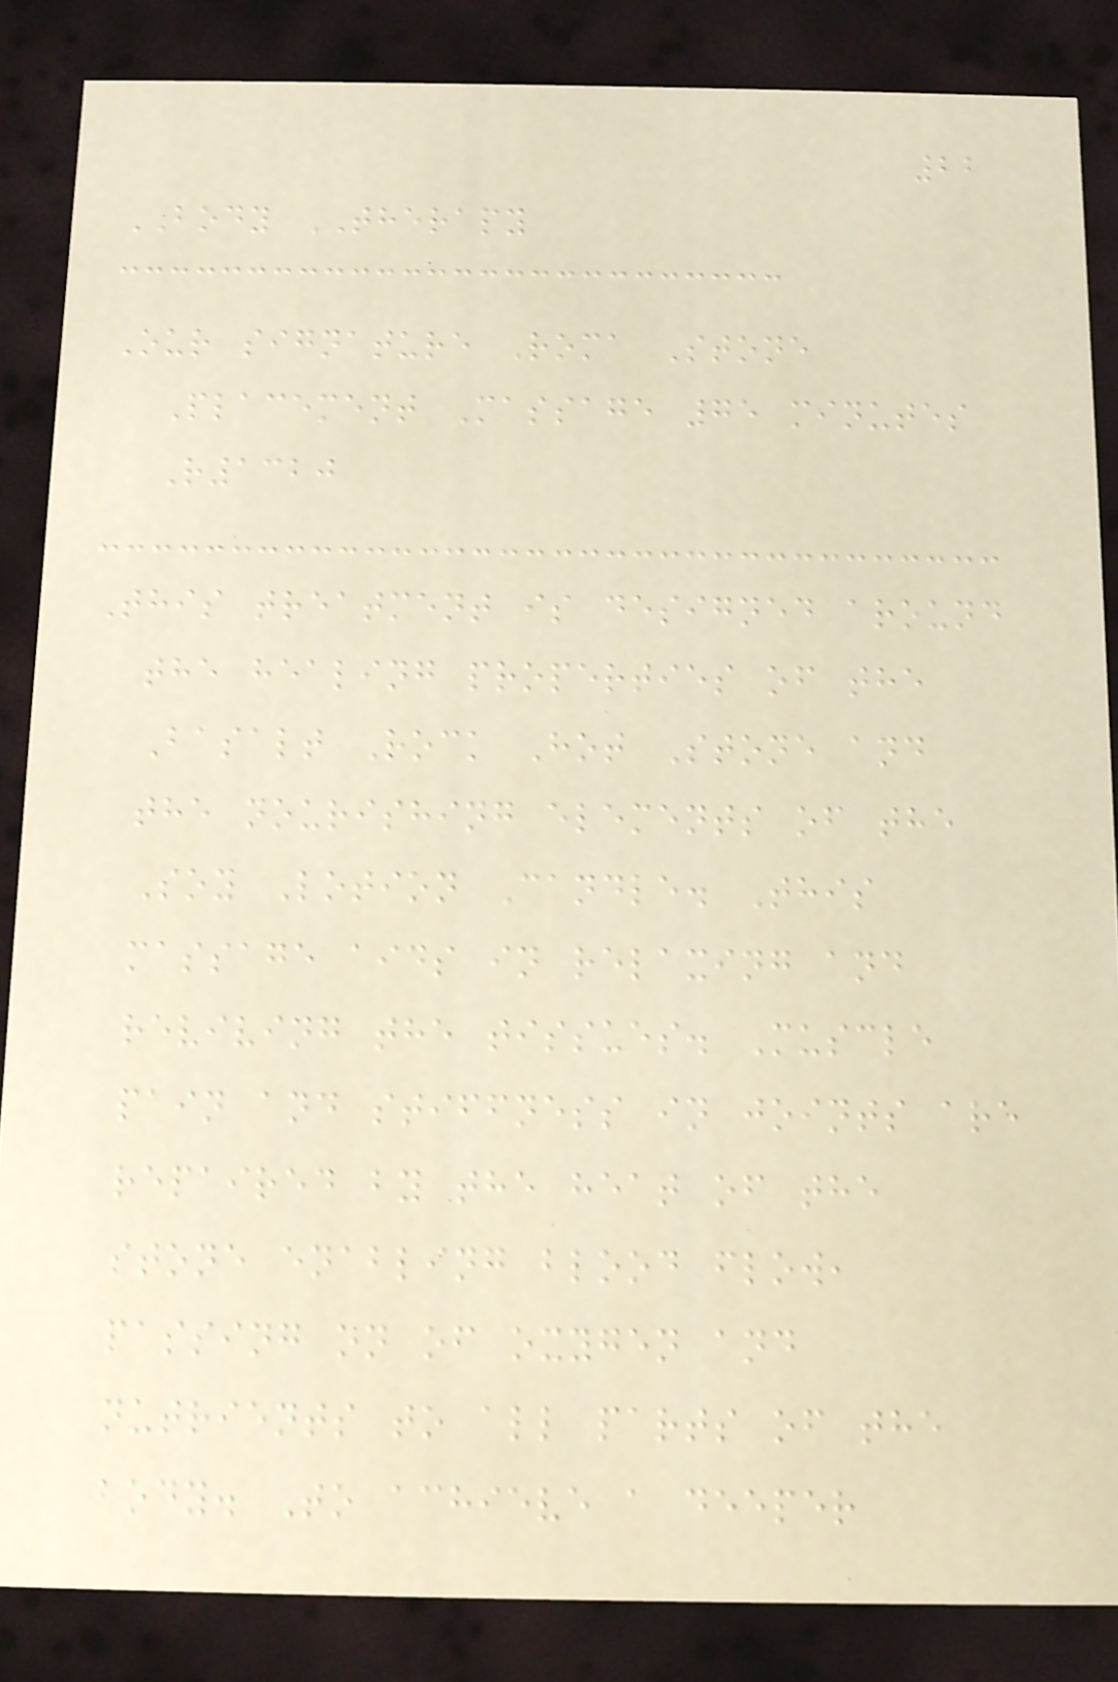22
BODY THERAPY
Our signature Roma Stone
Placement Massage 75 minutes
R1320
This treatment is designed around
the healing properties of the
Basalt Rock Hot Stone and
the nourishing elements of the
Soy Lotion Candle. This
massage aids in relaxing and
reviving the tissues. Muscle
pain and stiffness in joints are
repaired by the heat of the
stone enabling blood flow,
passing on of oxygen and
nutrients to all parts of the
body. To achieve a deeper
